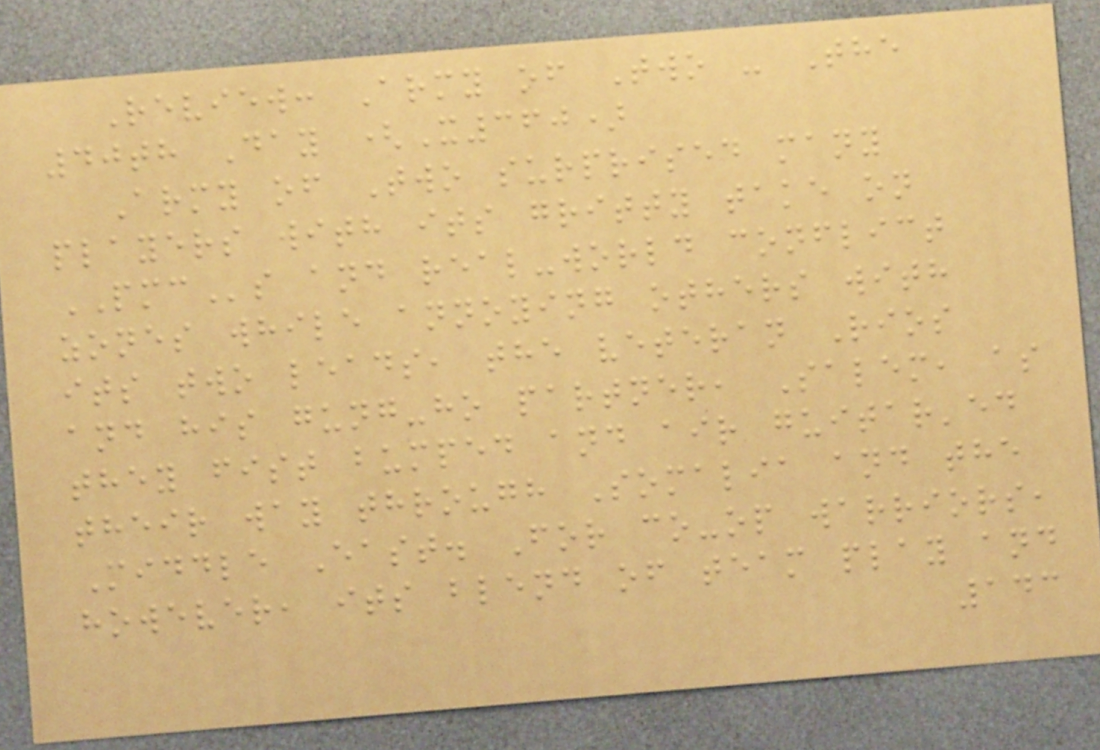Review: Army of Two - The
40th Day (X360)
Army of Two surprised many
players with its gritty take on
PMCs and real-world conflict
zones while annoying others with
its two leads, the veteran Rios
and his gung-ho partner, Salem, as
they fist bumped and air guitar'ed
their way through Somalia and the
Middle East. For co-op warriors,
however, its blend of team play and
143
